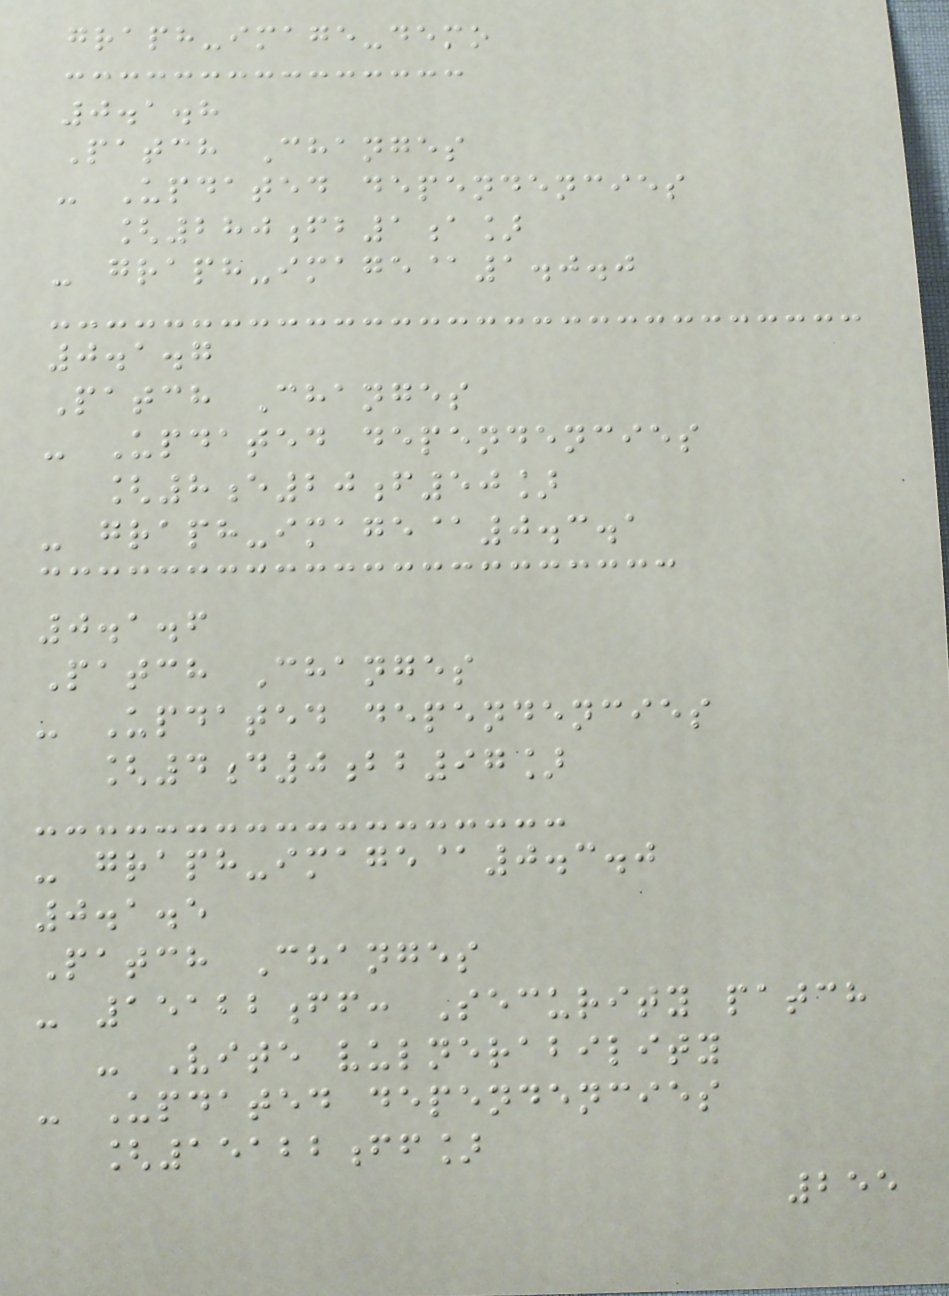graph-image-demo
0.1.8
Patch Changes
- Updated dependencies
[280fb1a]
- graph-image@1.0.0
0.1.7
Patch Changes
- Updated dependencies
[8e20f50]
- graph-image@0.3.1
0.1.6
Patch Changes
- Updated dependencies
[4d0bb97]
- graph-image@0.3.0
0.1.5
Patch Changes
- 15122ff: Security patch
- Vite vulnerability
- Updated dependencies
[15122ff]
255
